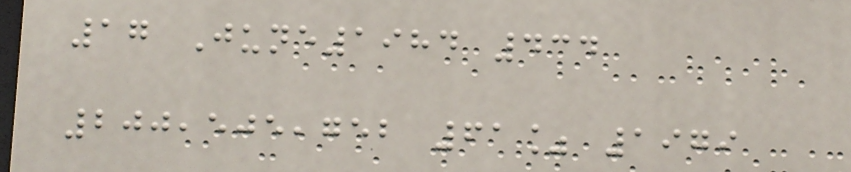17 June1984 434
200,505,752 61% 1979
